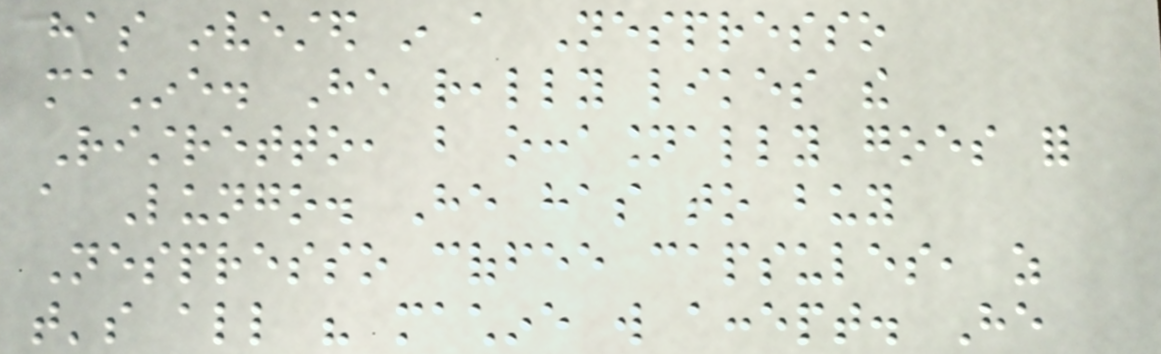has invested in a Nespresso
machine. He really likes the
Ristretto, but occasionally goes for
a Lungo. He has to buy
Nespresso coffee capsules, as
that's all his machine will accept. He
